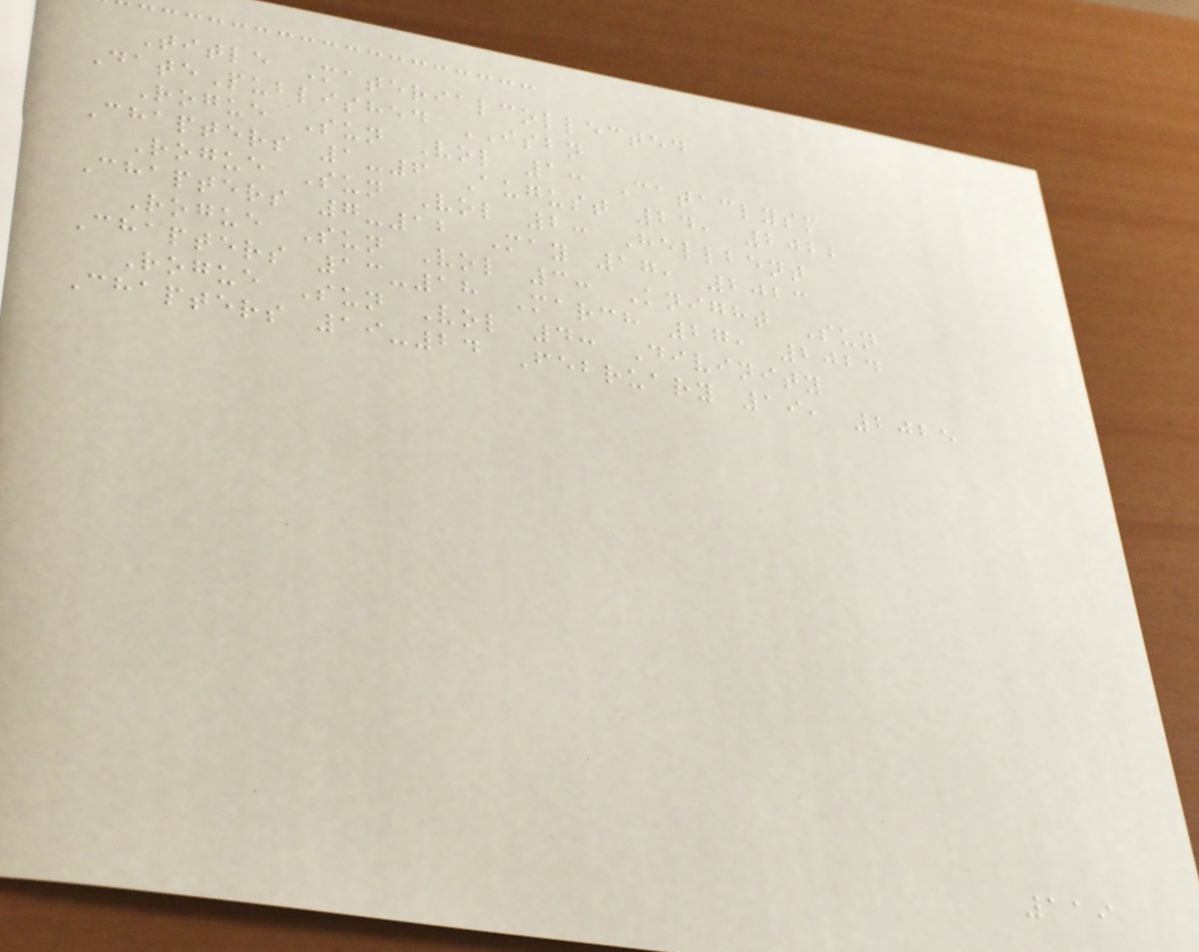Title Materialcollected
DatePublished ISBN
Rogue Sun Vol 1: Cataclysm
Chapters 1-6 August 24, 2022
Rogue Sun Vol 2: Hellbent
Chapters 7-12 May 17, 2023
Rogue Sun Vol 3: Knight Sun
Chapters 13-18 March 27, 2024
Rogue Sun Vol 4: Divinity
Chapters 19-24 February 19, 2025
119
